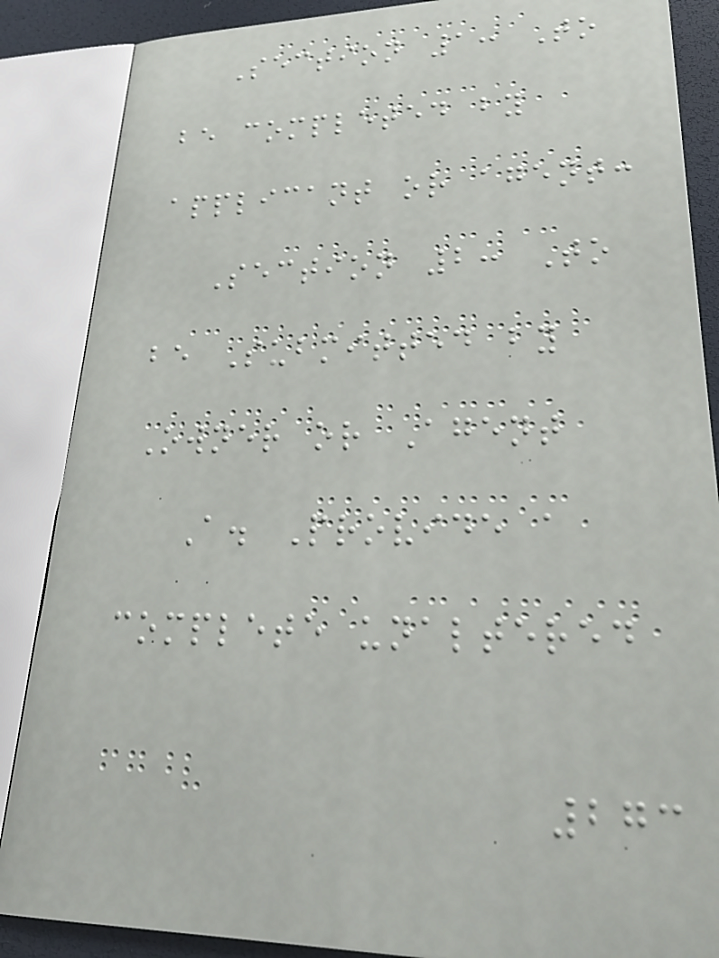Section 1: To
be completed by
applicant or agent:
Section 2: To
be Submitted by
Owner or Agent
A. Provide a
complete unaltered
273
